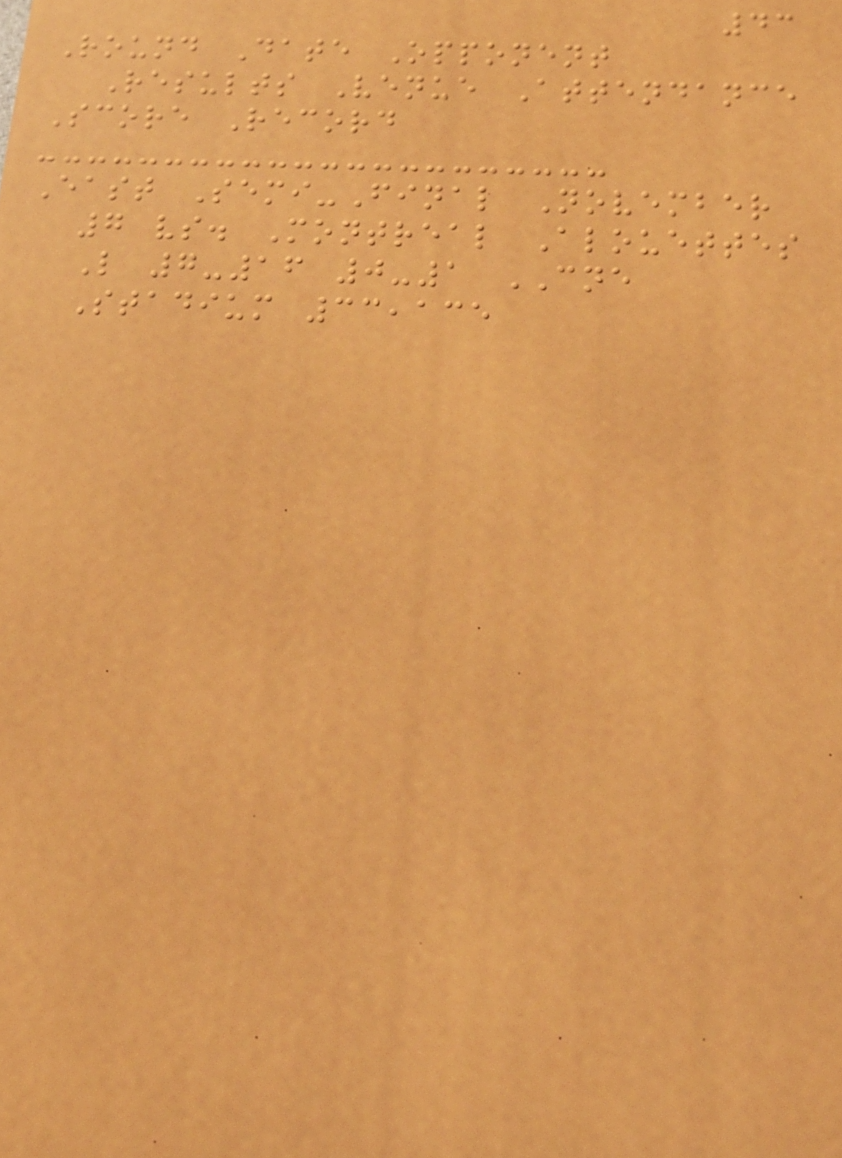43
Round Date Opponent
Results Venue Attendance
Score Record
East Semi-Final November
7 vs. Montreal Alouettes
L 7-16 0-1 CNE
Stadium 33,135
